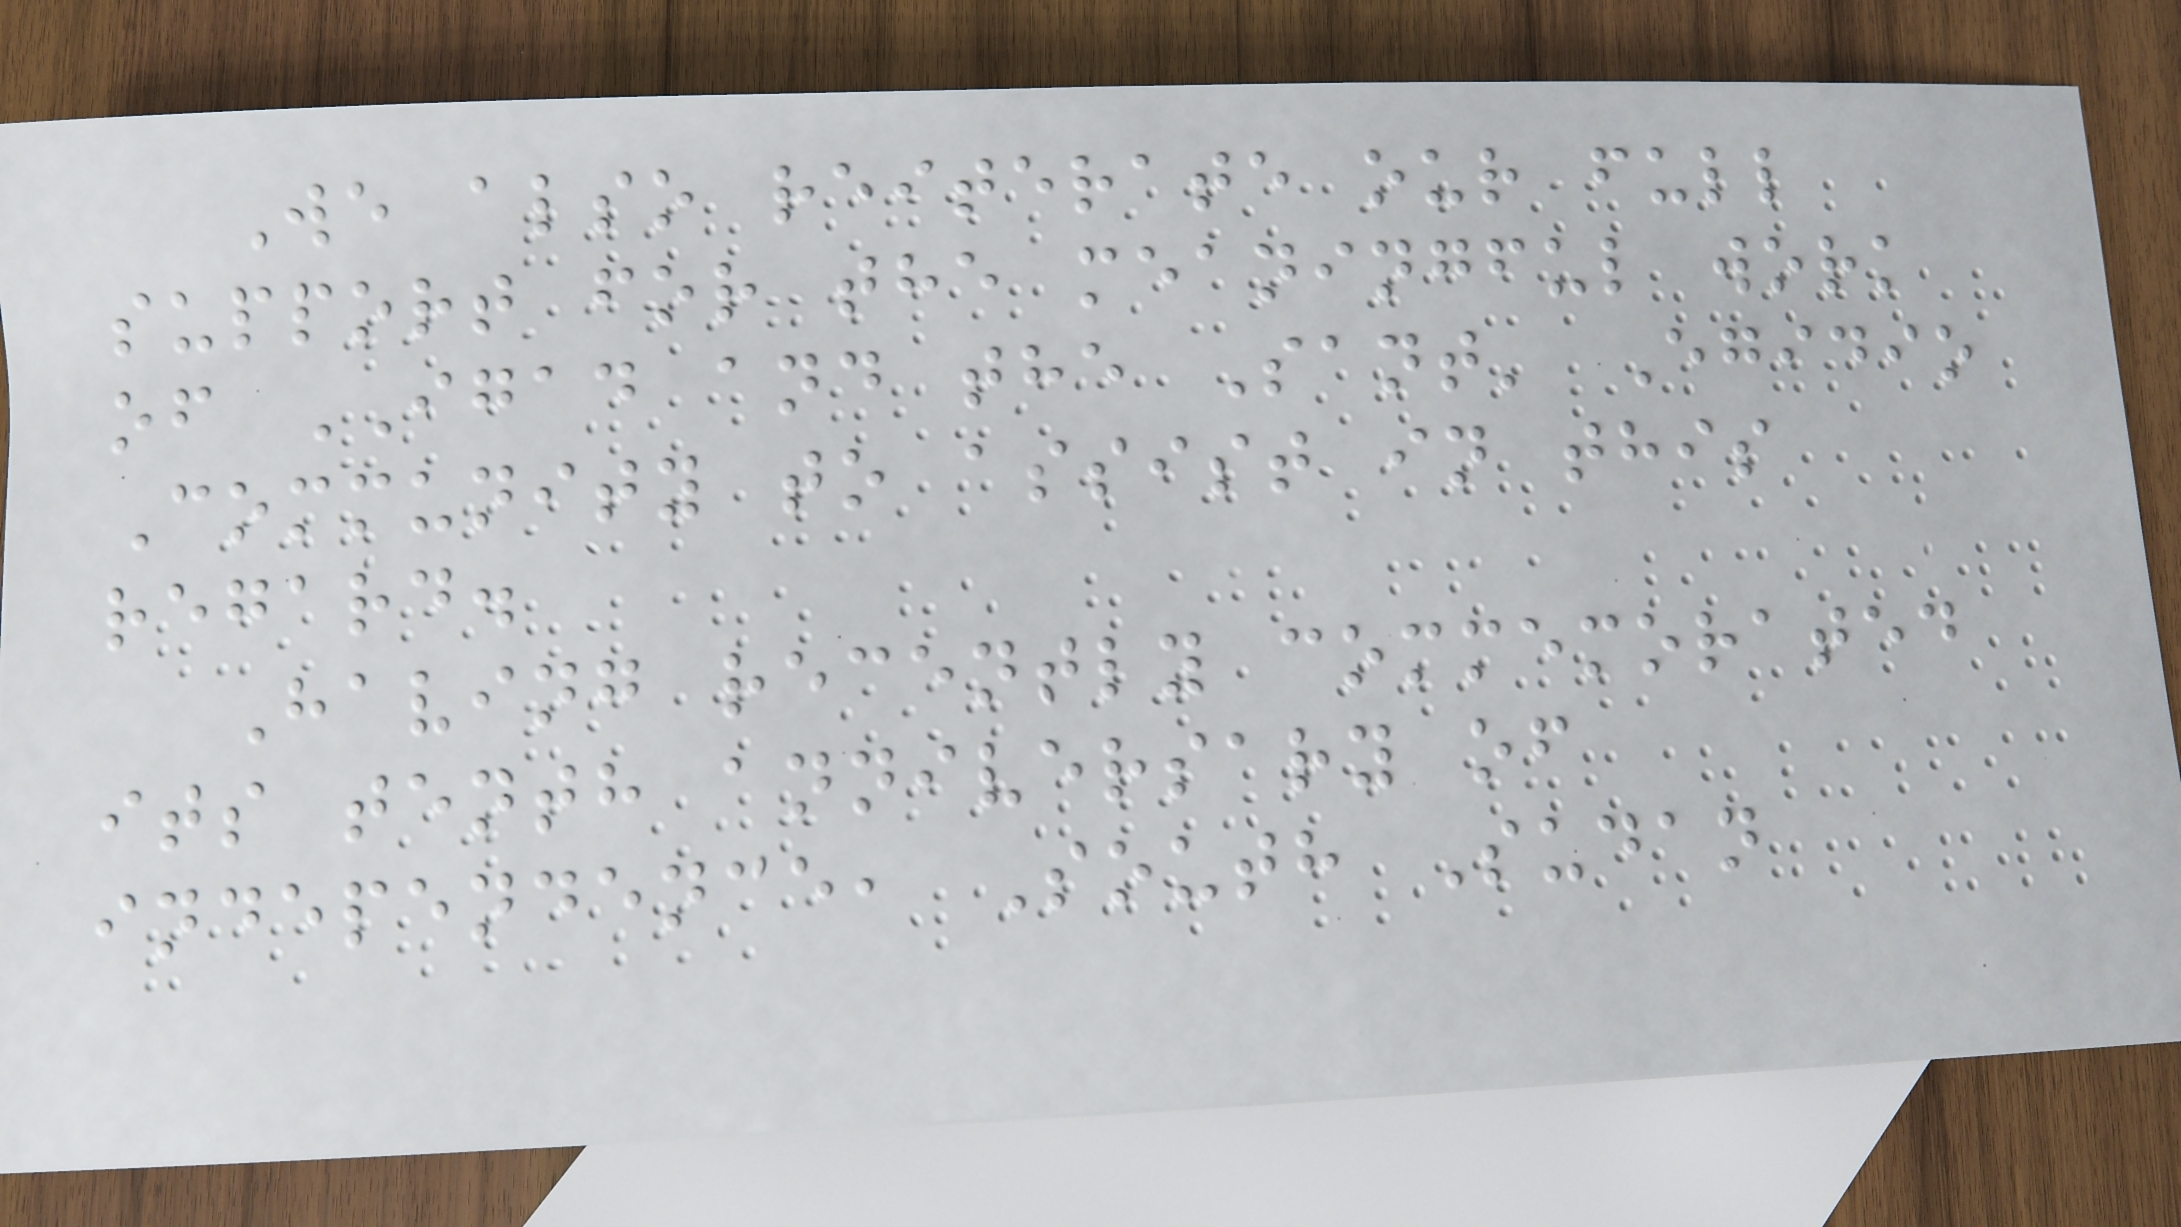We also reiterate our full
support for the meaningful work
of IGAD and the Sant' Egidio
Community to assist in this
regard.
Having recently commemorated
its tenth anniversary of
independence, South Sudan
